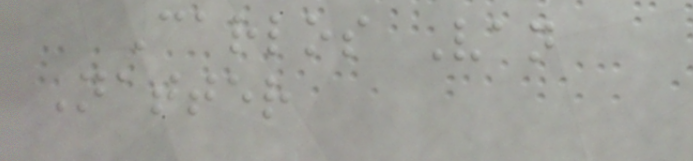Carlos Van
Natter
